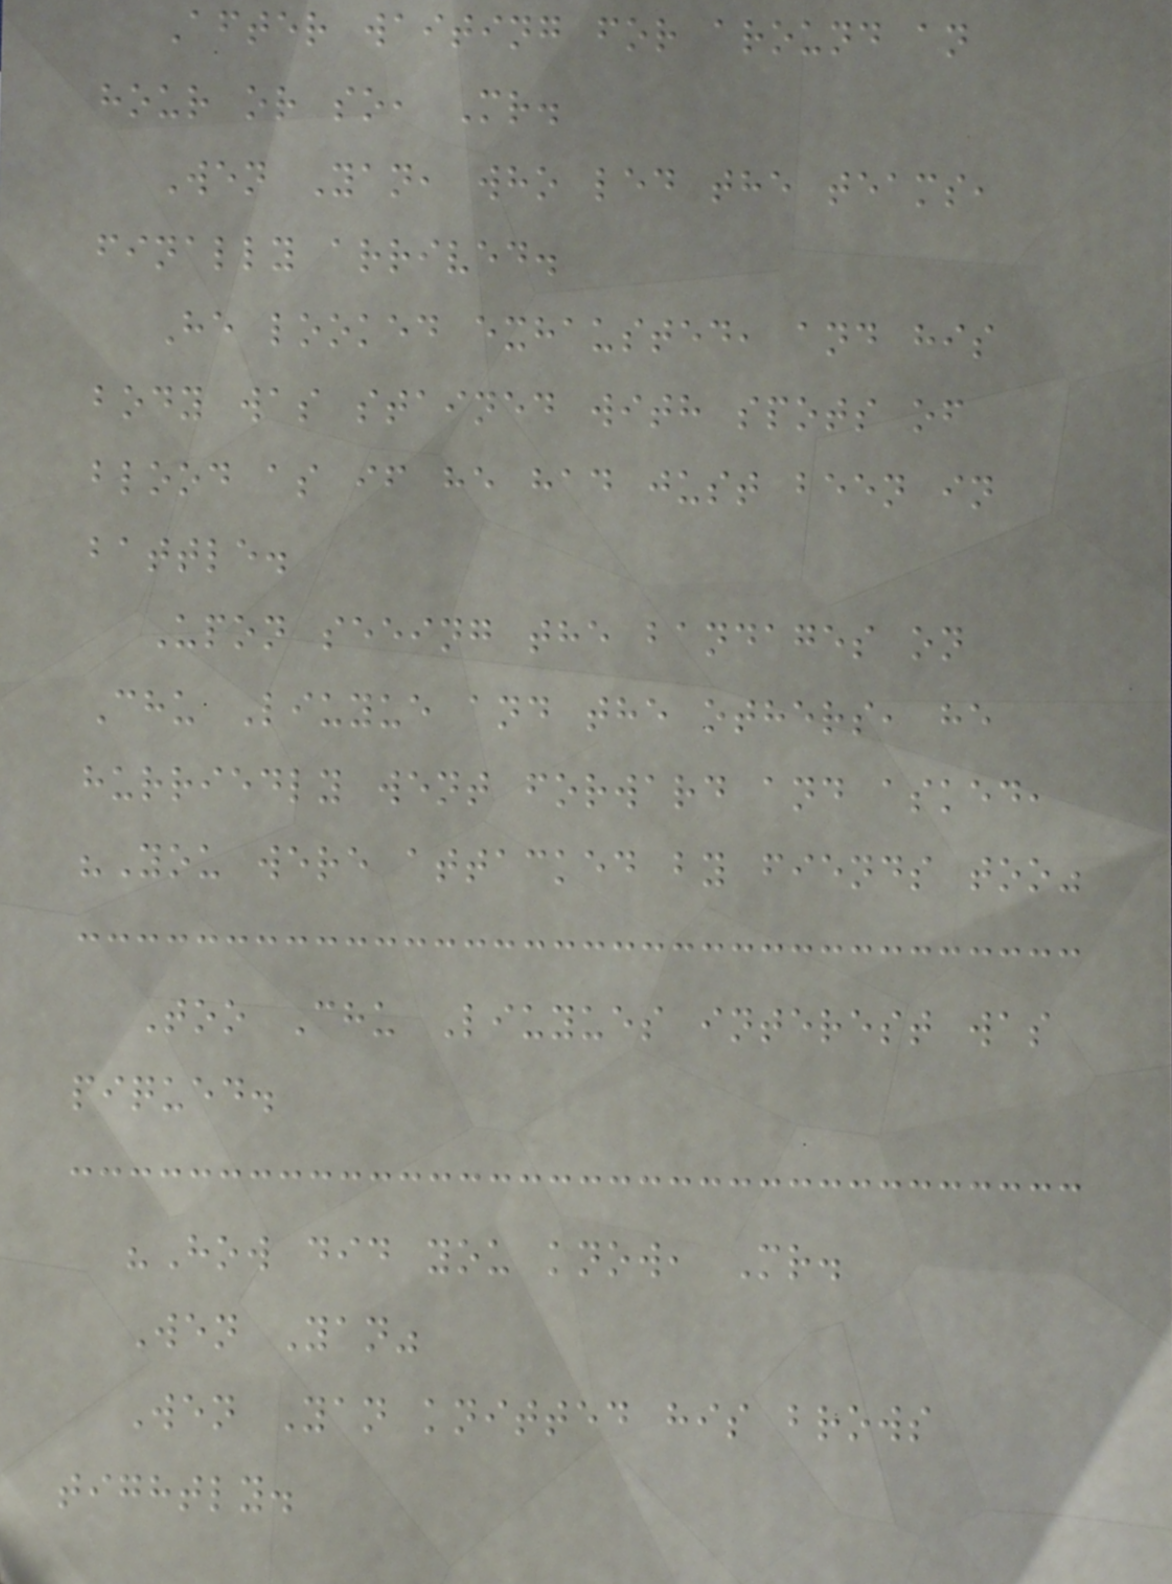After waiting for around an
hour or so, Mr.
Wen Yan, who led the teams,
finally arrived.
He looked exhausted, and his
body was stained with spots of
blood as if he had just been in
battle.
Upon seeing the bandages on
Chu Liuyue and the others, he
hurriedly went forward and asked,
"You were attacked by fiends too"
Too Chu Liuyues interest was
piqued.
"How did you know, Mr.
Wen Yan"
Wen Yan knitted his brows
tightly.
